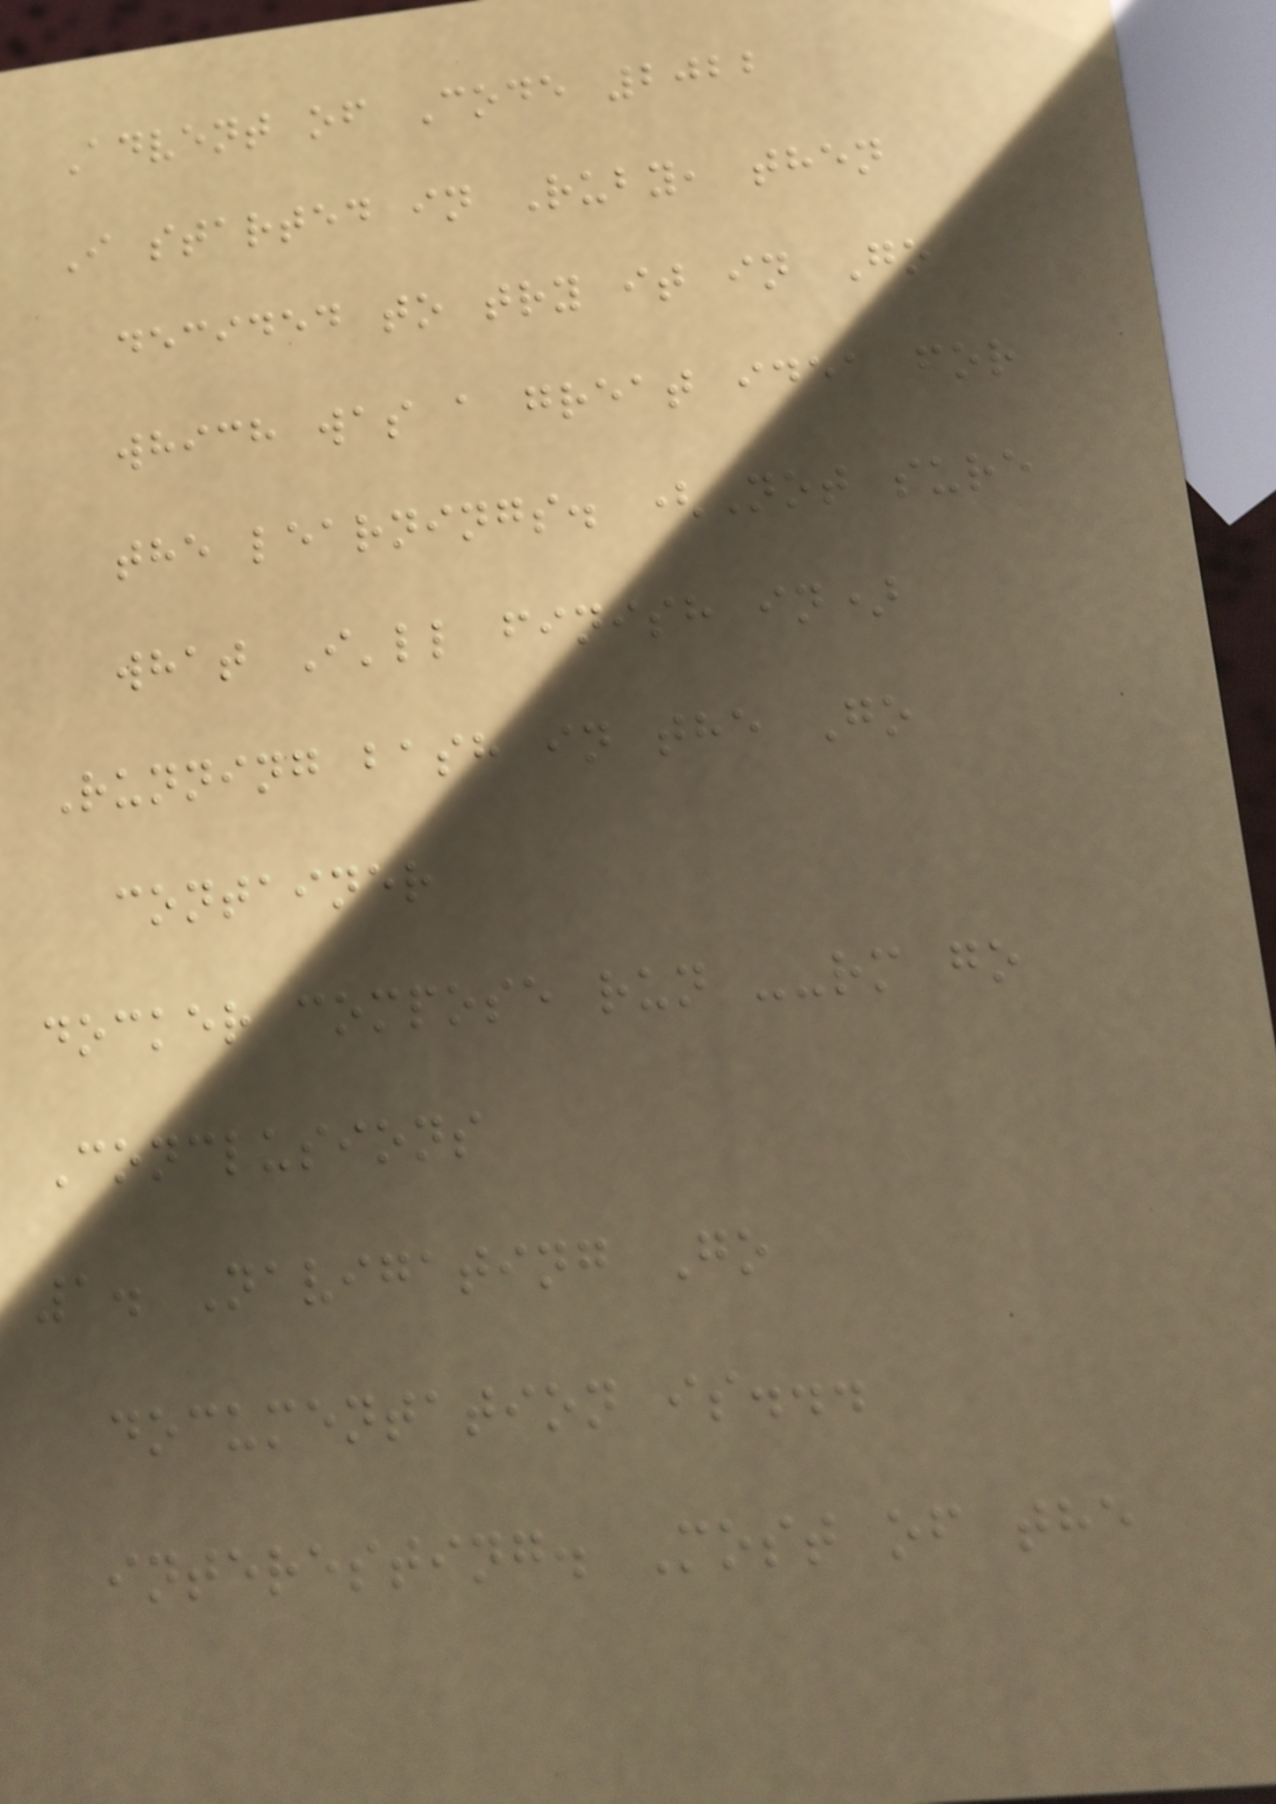Advent of Code 2022
I started in Ruby, then
decided to try it in Go
which was a great idea for
the learnings. (Not sure
what I'll finish in)
Running bash in the Go
container
docker compose run --rm go
Conclusions
1. Navigating Go
documentation is...
interesting. Most of the
